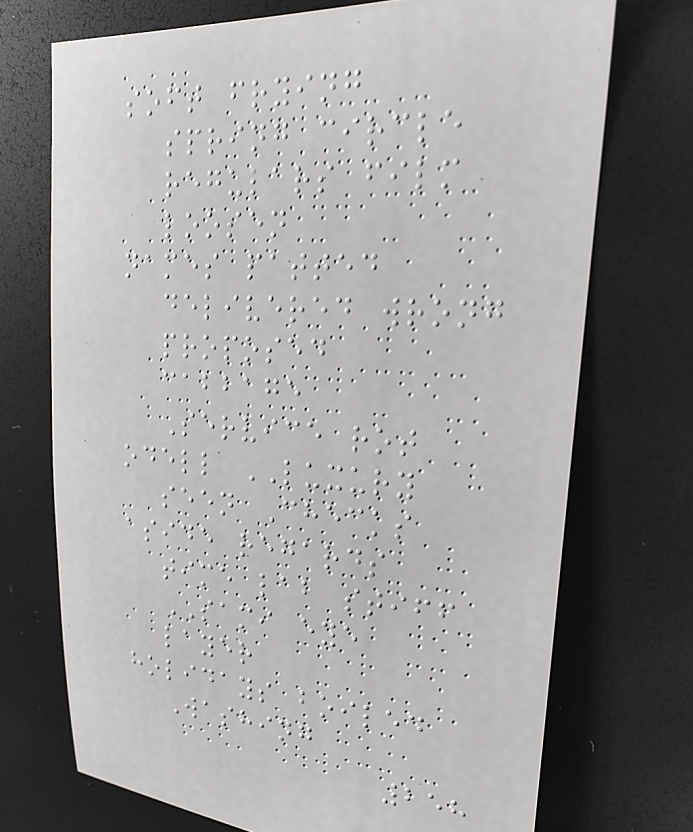soft frying
spring circle
regulars film
loosen
names patted
delivered wrong
proposed
cabbage
Service rot
odell LUXURY
seen Checks
aside regards
time lab stiff
SAMI eye
layer
holidays boiled
Washing
258
